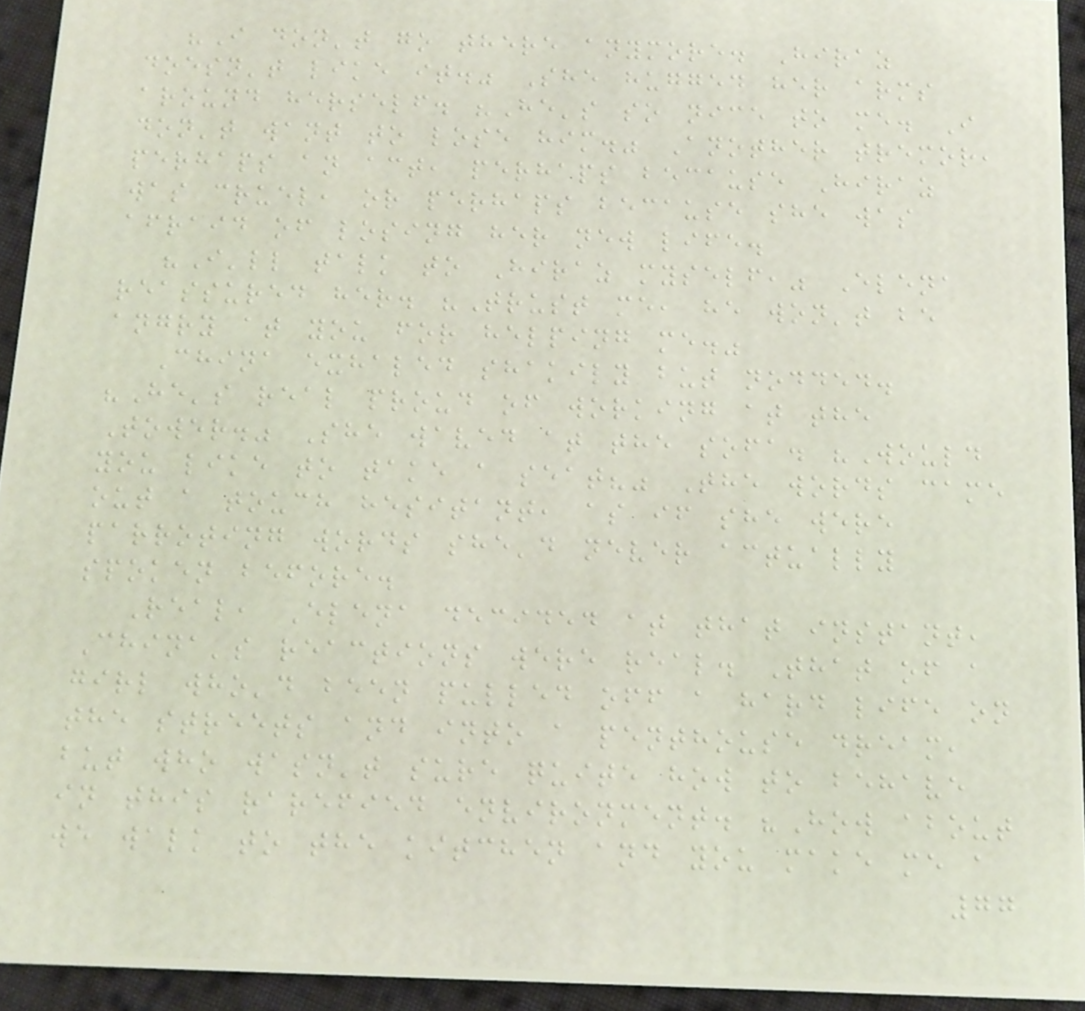"I don't go there anymore. Hiraz
doesn't like it." She hugged her arms
around herself. "He's so nice to me. I
don't want to lose him." Another tremor,
perhaps an act, perhaps because Hiraz
was cruel, or perhaps because she was
afraid of losing her new life.
"I'll talk to Hiraz myself," Elena
reassured her. "Trust me, he won't be
angry at you for helping me."
China exhaled shakily but nodded.
"He's real proud of working at the
Tower." She waved at the sofa. "Would
you like to take a seat?" The words came
out a touch hesitant, as if she were
parroting words she'd never actually
spoken before.
Real, Elena decided at that instant,
China's reactions were real. That of a
girl who'd been pulled off a hard life on
the streets and into a penthouse dream,
but who wasn't sure quite how to behave
in this rarefied environment. "How about
we walk to the kitchen and you make me a
77
